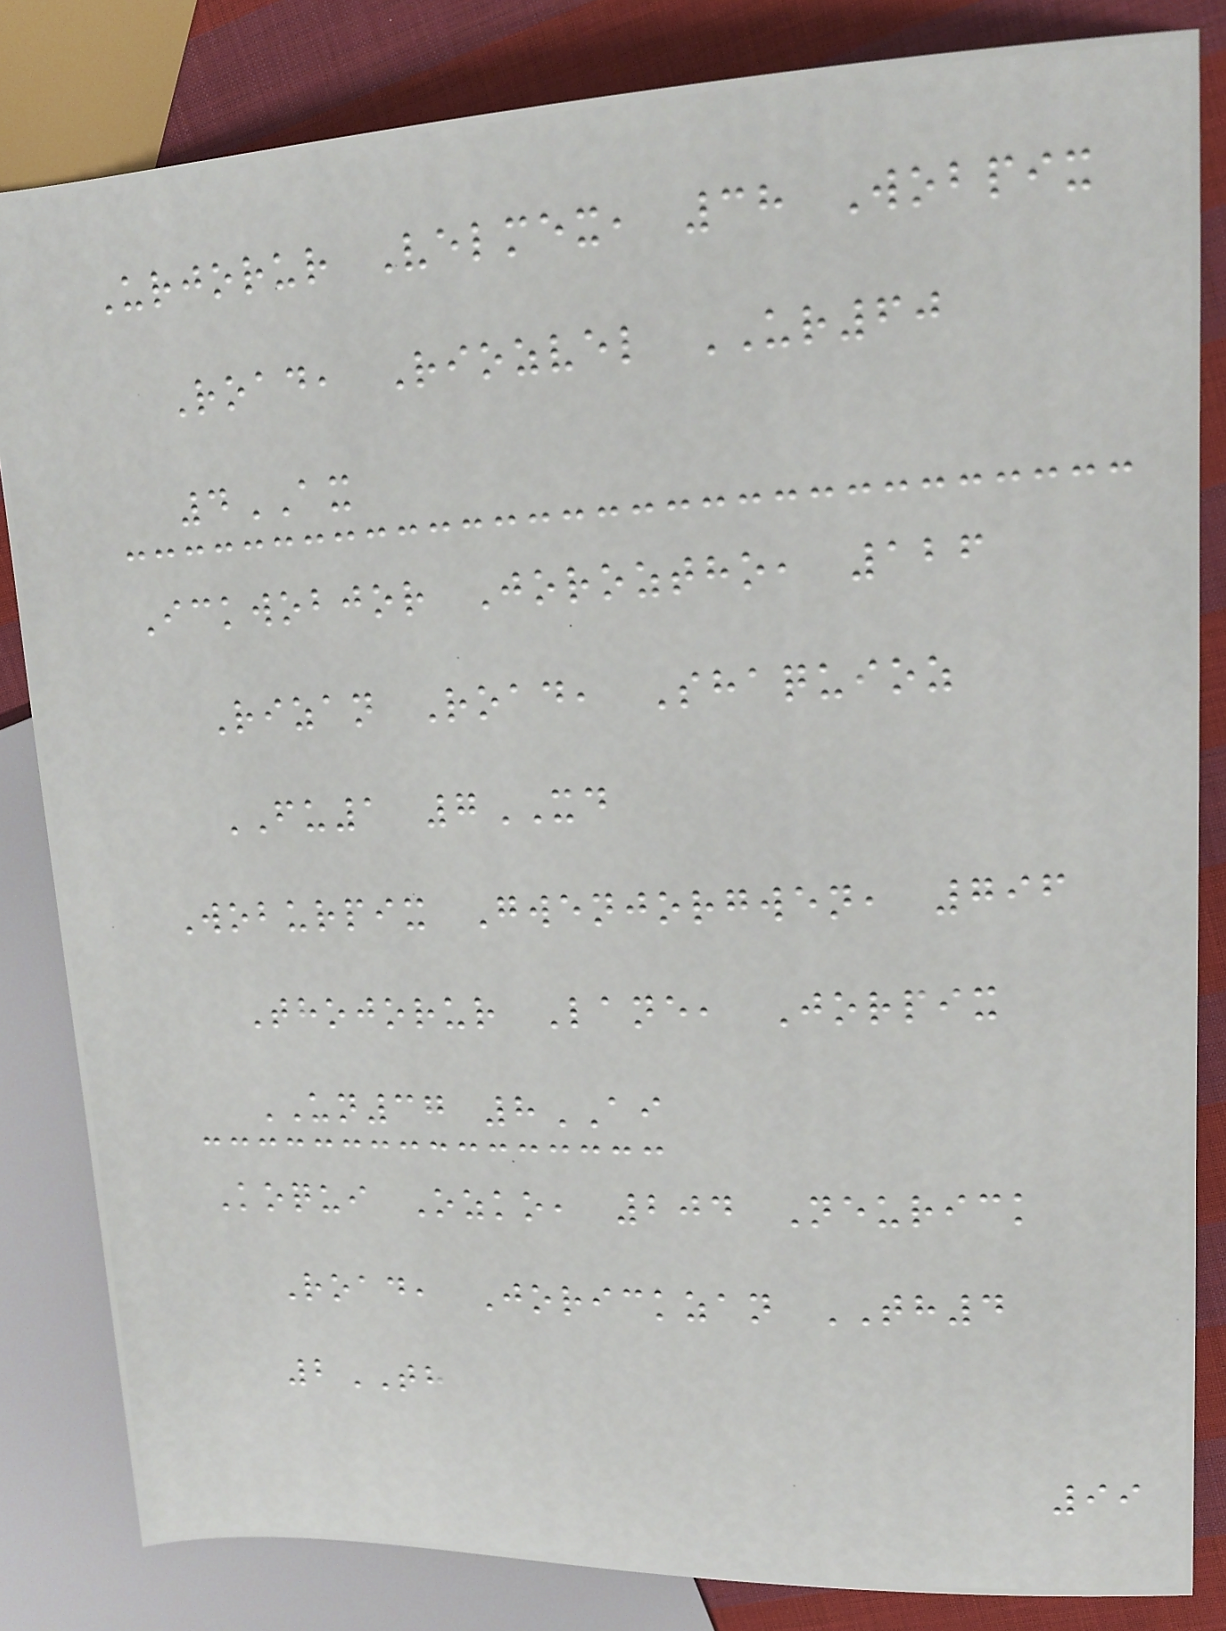Urjorur Velmex, 38 Wobpix
Road, Riozvel UR60
4AX
Ickwobjor Joroztho, 126
Rizan Road, Shaquioz
FU1 7XD
Woburpix Gwenjorgwen, 796
Thojorur Lane, Jorpix
UN37 8AI
Koqui Ozko, 204 Neurick
Road, Jorickzan TH4
2TH
99
